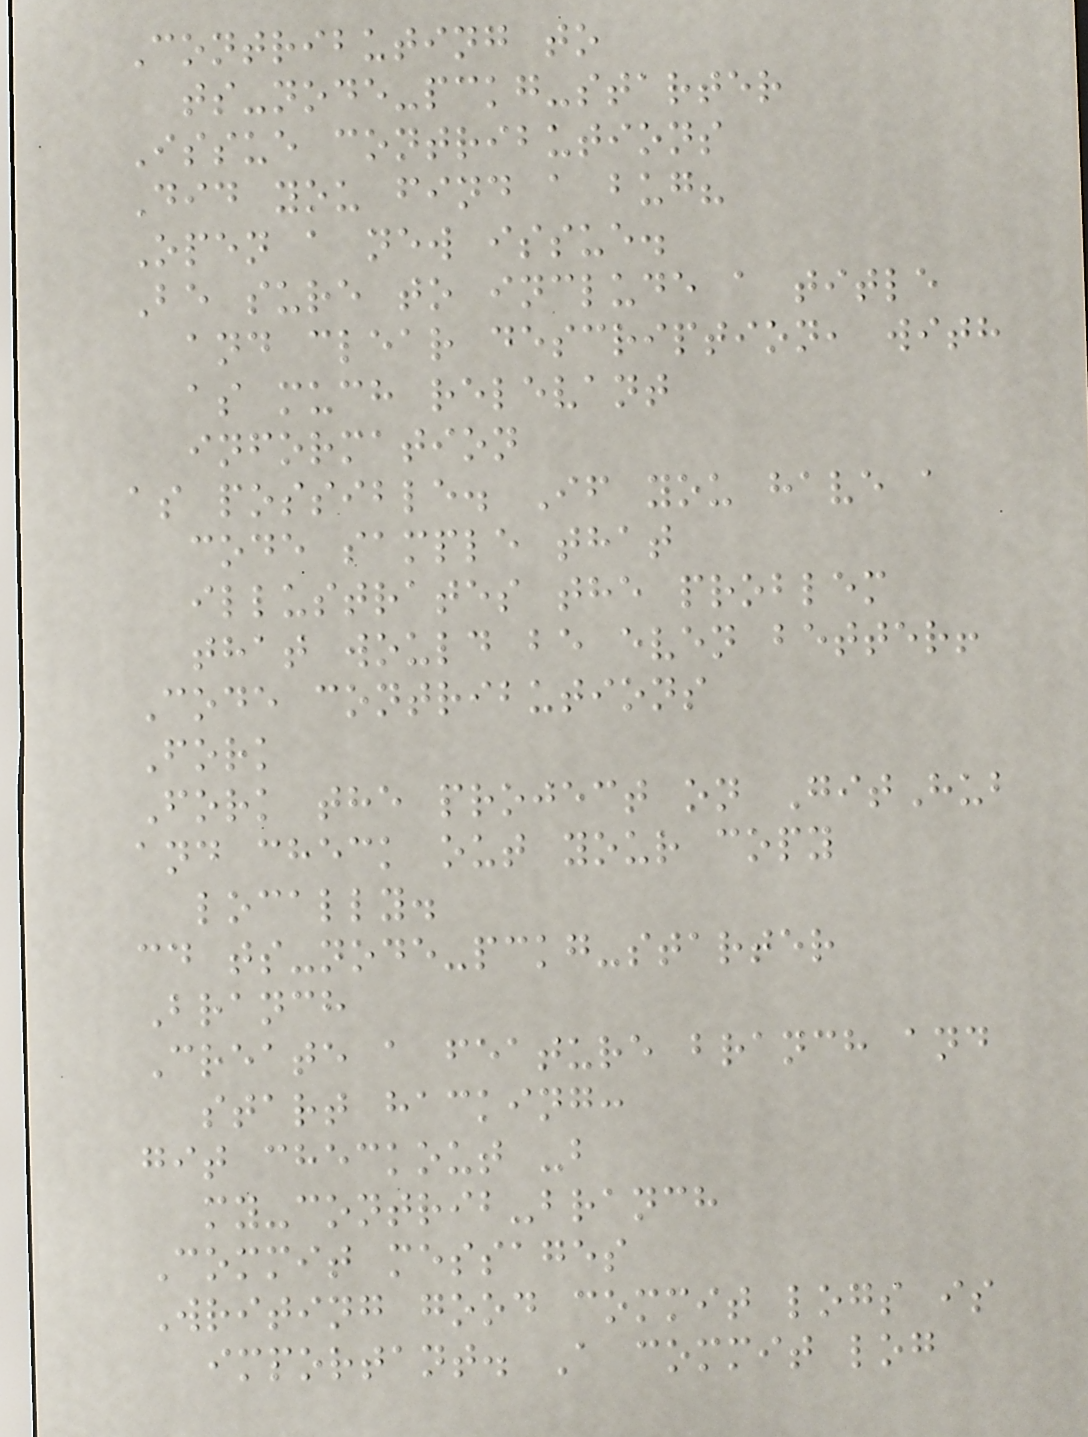Contributing to
ts-node-pckg-starter
Issue contributions
Did you find a bug?
Open a new issue.
Be sure to include a title
and clear description, with
as much relevant
information
as possible. If you have a
code sample that
illustrates the problem
that would be even better!
Code contributions
Fork
Fork the project on GitHub
and check out your copy
locally.
cd ts-node-pckg-starter
Branch
Create a feature branch and
start hacking:
git checkout -b
my-contrib-branch
Commit messages
Writing good commit logs is
important. A commit log
